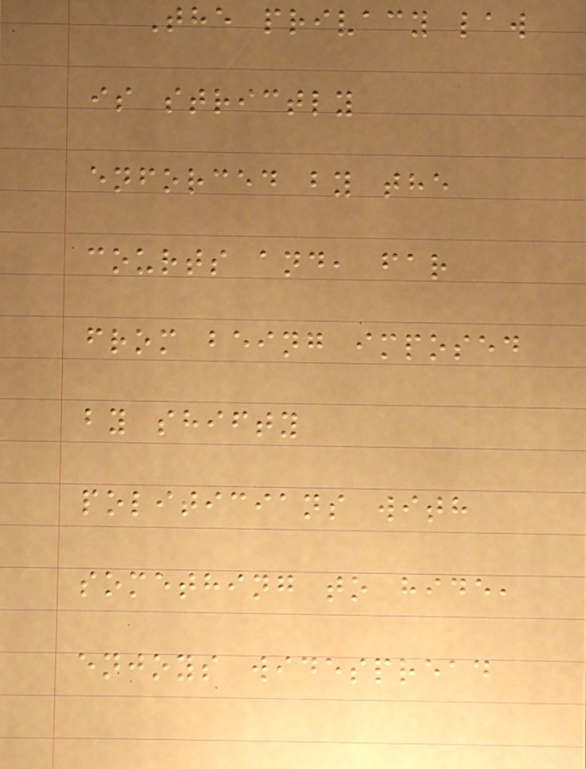The privacy law
is strictly
enforced by the
courts and, far
from being imposed
by shifty
politicians with
something to hide,
enjoys widespread
